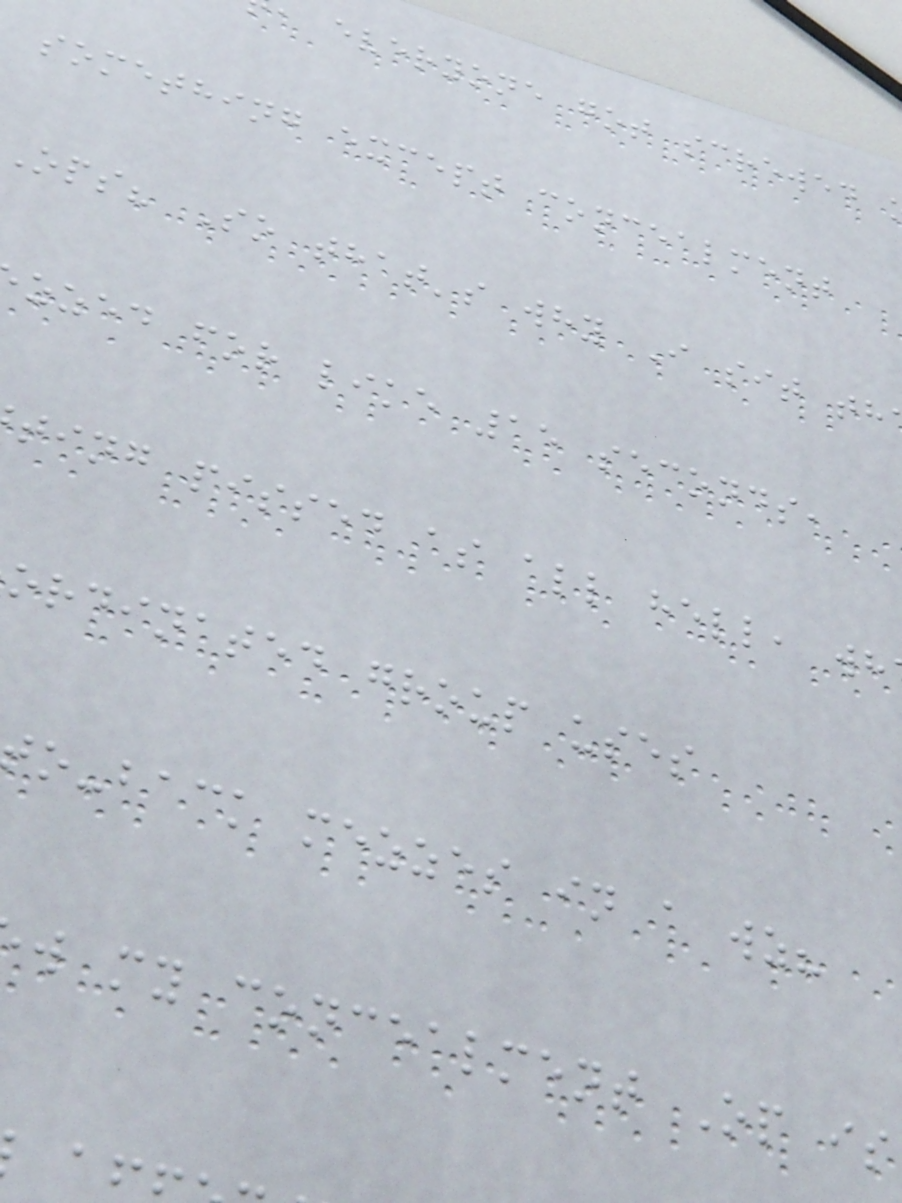everyone got screwed
something except concealment
ops? So that's why I sit th
zzed for like 15 seconds,
ting pissed as all hell, wh
ordinated group uses
o-back mezzes in a wz?
w my concealment Op is
